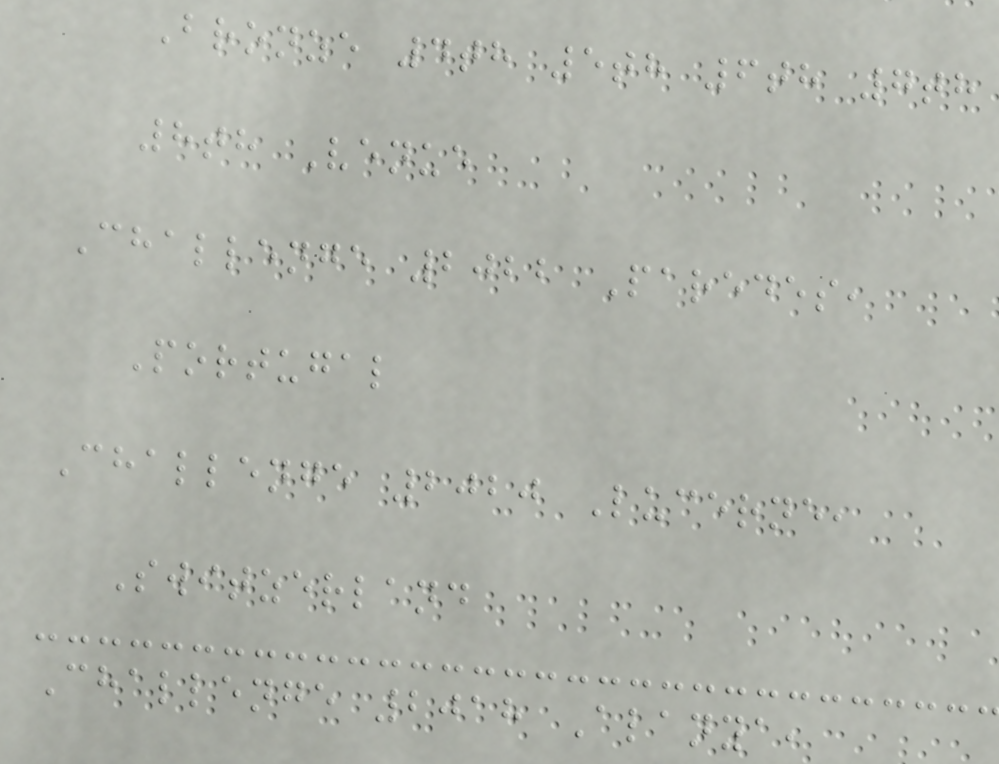Bronze 4th 5th 6th 7th
8th Venue
Challenge 2022 Paredes,
Portugal
Challenge 2020 Lucerne,
Switzerland
Challenge 2018 Alanya,
